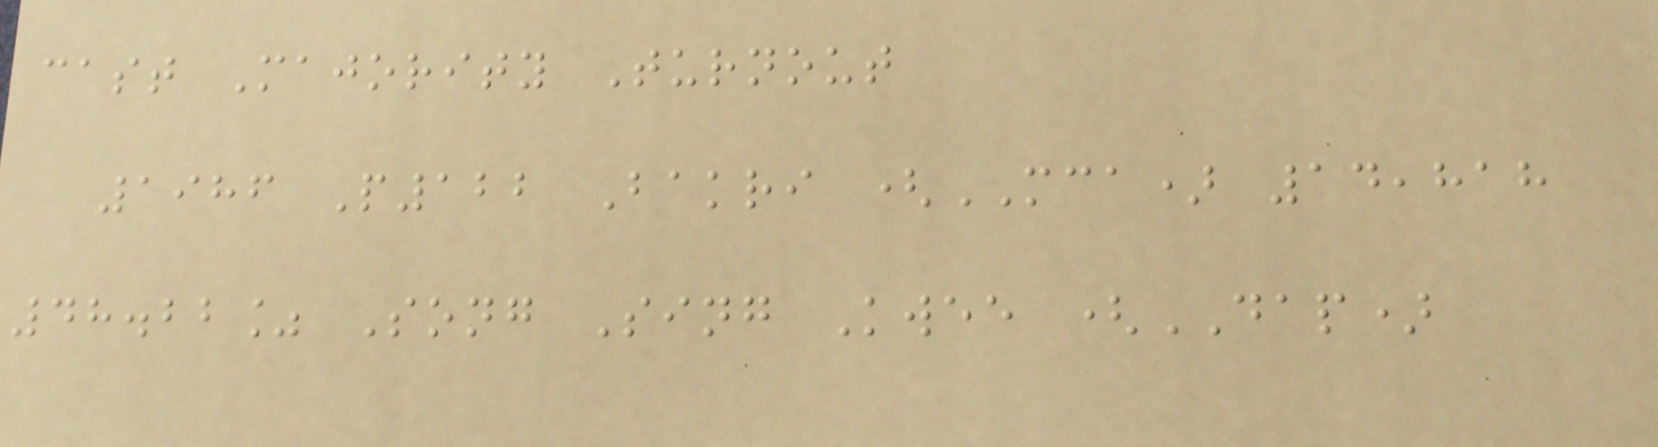cast Majority Turnout
1986 P122 Bakri (MCA) 14,818
48.22% Song Sing Kwee (DAP)
